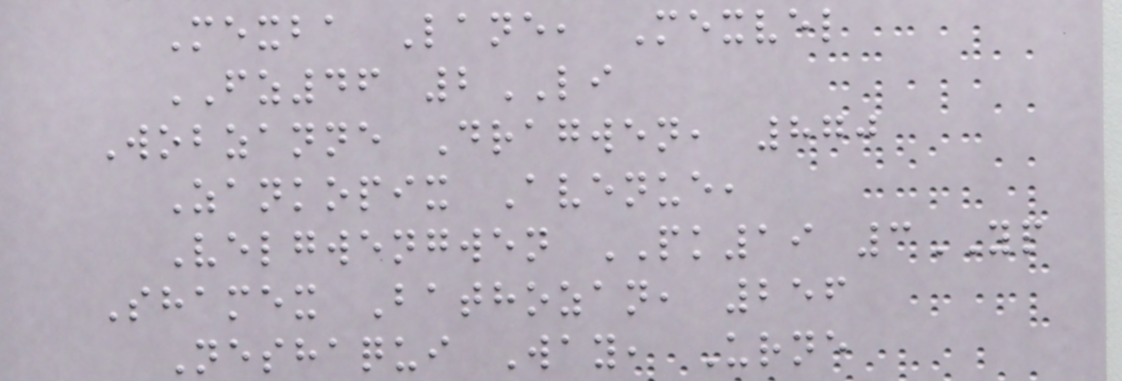Mexba Lane, Mexvel
FZ46 2LI
Wobzanne Dragwen, 870
Zankopix Avenue,
Velgwengwen PK19 3YP
Shamex Bathozan, 256
Neshaqui Way, Urne
